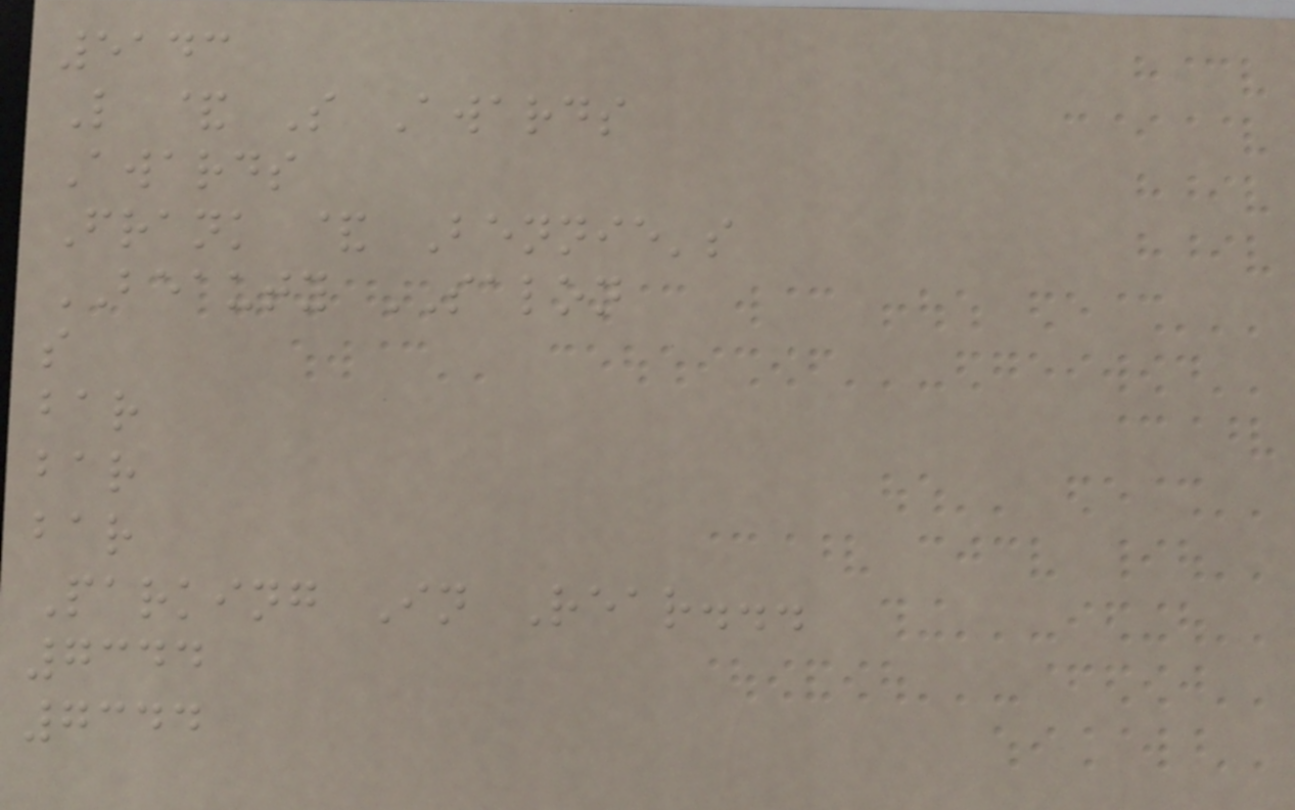5143
L & S Awards
Awards
Frank & Bennie's
BEAUTY SALON
s
bar
bar
bar
Parking In Rear...
7344
7344
